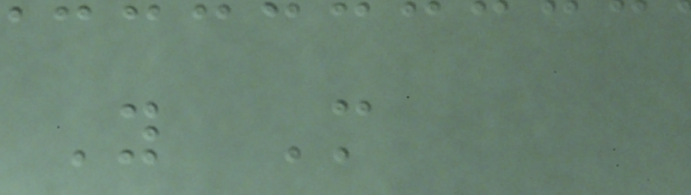Y M
